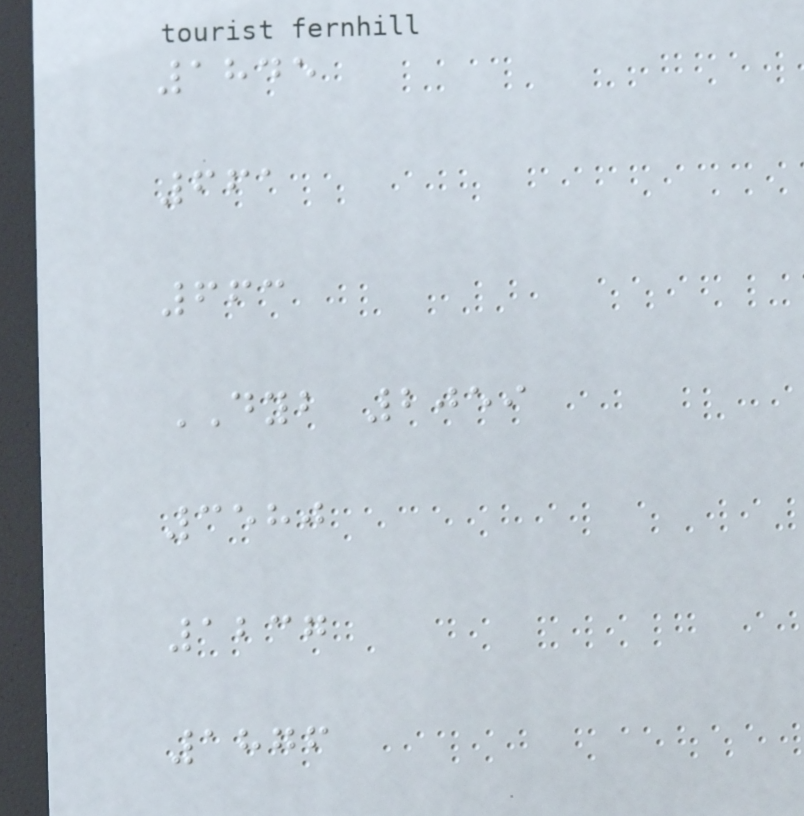1845
661
663
DYB 2059
3580
1237
1876
